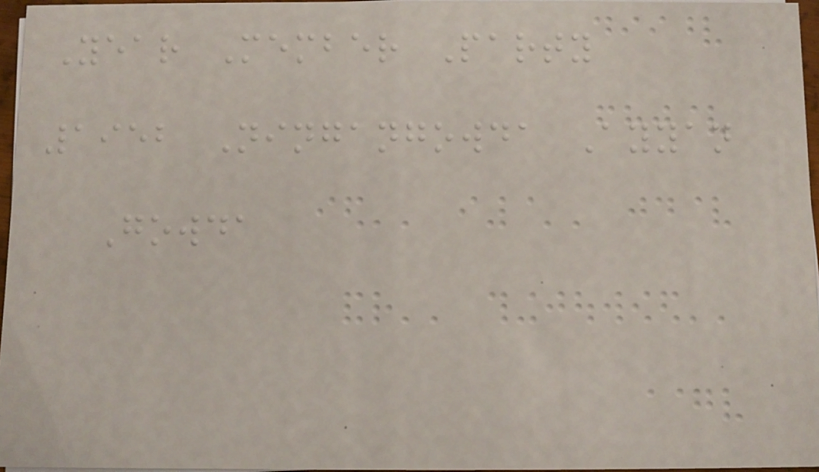Year Member Party
1952 Ningangowda Ayyan
Gowda
